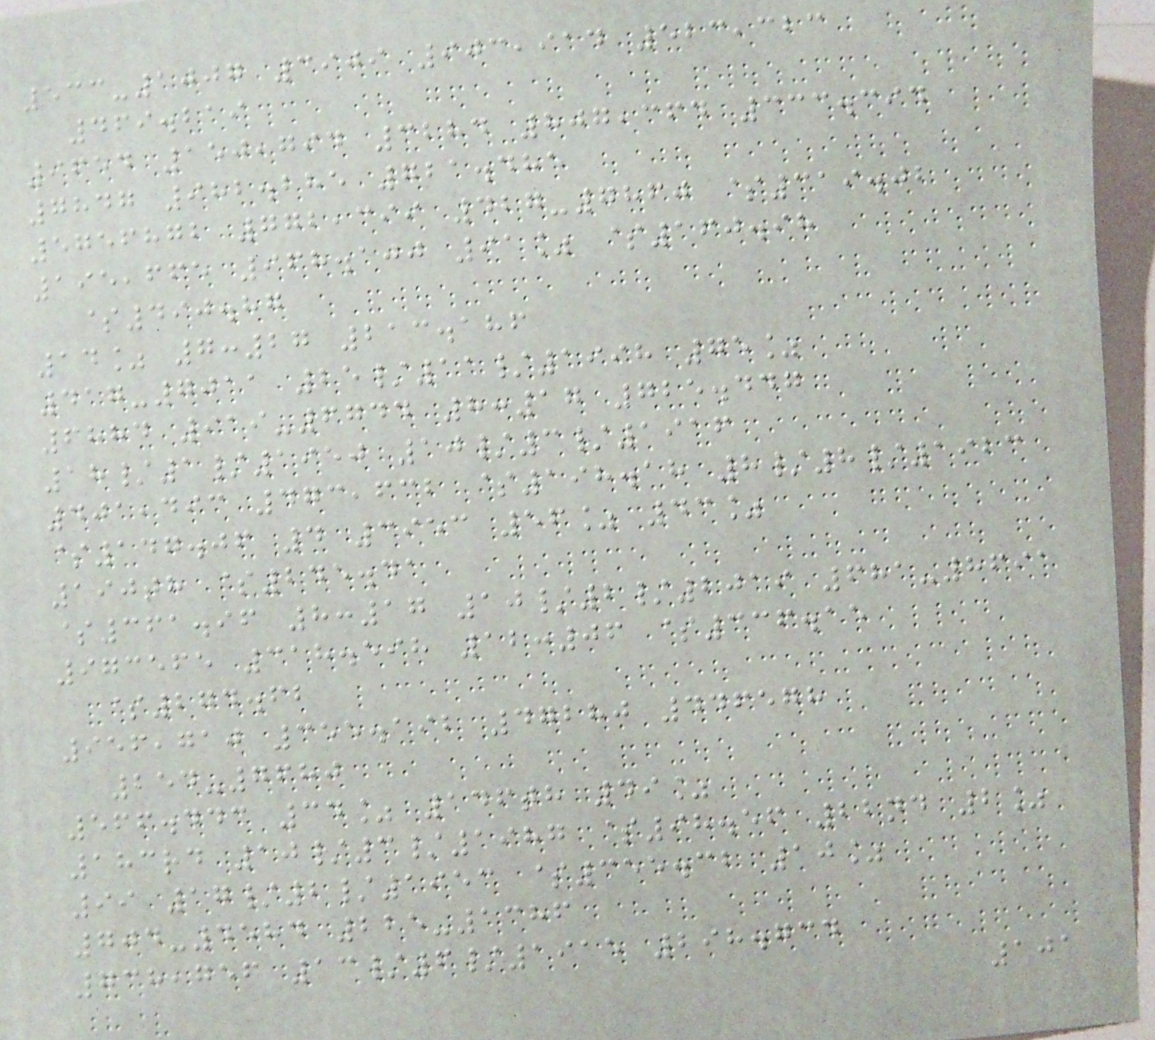533-1007 3909 903,914 523,323
469.219
9654 150,794 3284 807,364 333.394
7847 982.285 721.485
5756872 772,399 427-7860 $319.02
195,665 968.100 91% $160.98
$490.87
14% 7:27 213.186
417-7011 25/11/1998 75%
6884 919-6744 8:17 725.447
18/1/1950 10/3/1916
401,493 473,632 $198.18 8/8/1923
$147.06 4 3953 56% 43%
190th $245.41
$361.96 8:17 10/2/2019 681-8691
973565 318.598 12:06 $336.15
$274.62
956,710 355.192 47280 446578
254-7680
566.443 34% 146th 49%
183rd 10/3/1987 $98.56 22nd 2%
99 17/2/1953 $355.32 10%
704-4584 225-1386
738,756 13/6/1915 298.734
101
